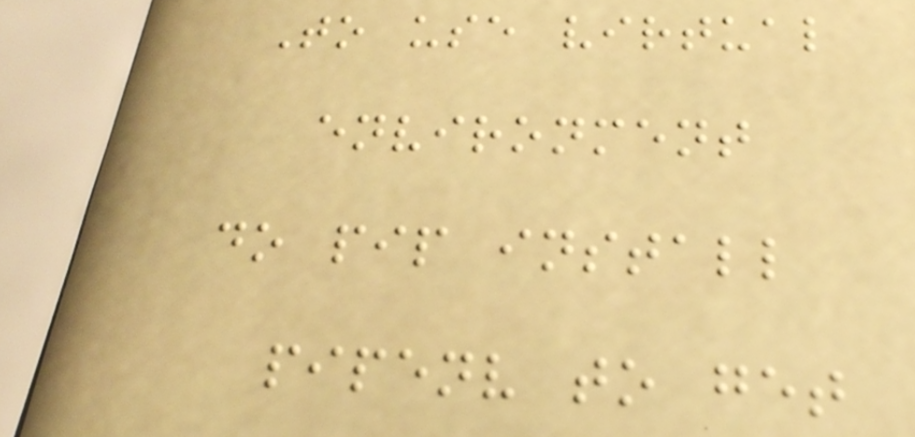To use virtual
environment
do pip install
pipenv to get
